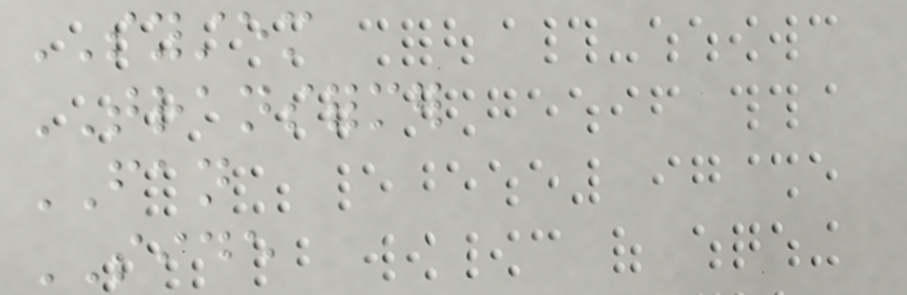SYSTEM
TRANSFORMER
FAN
SIDE
